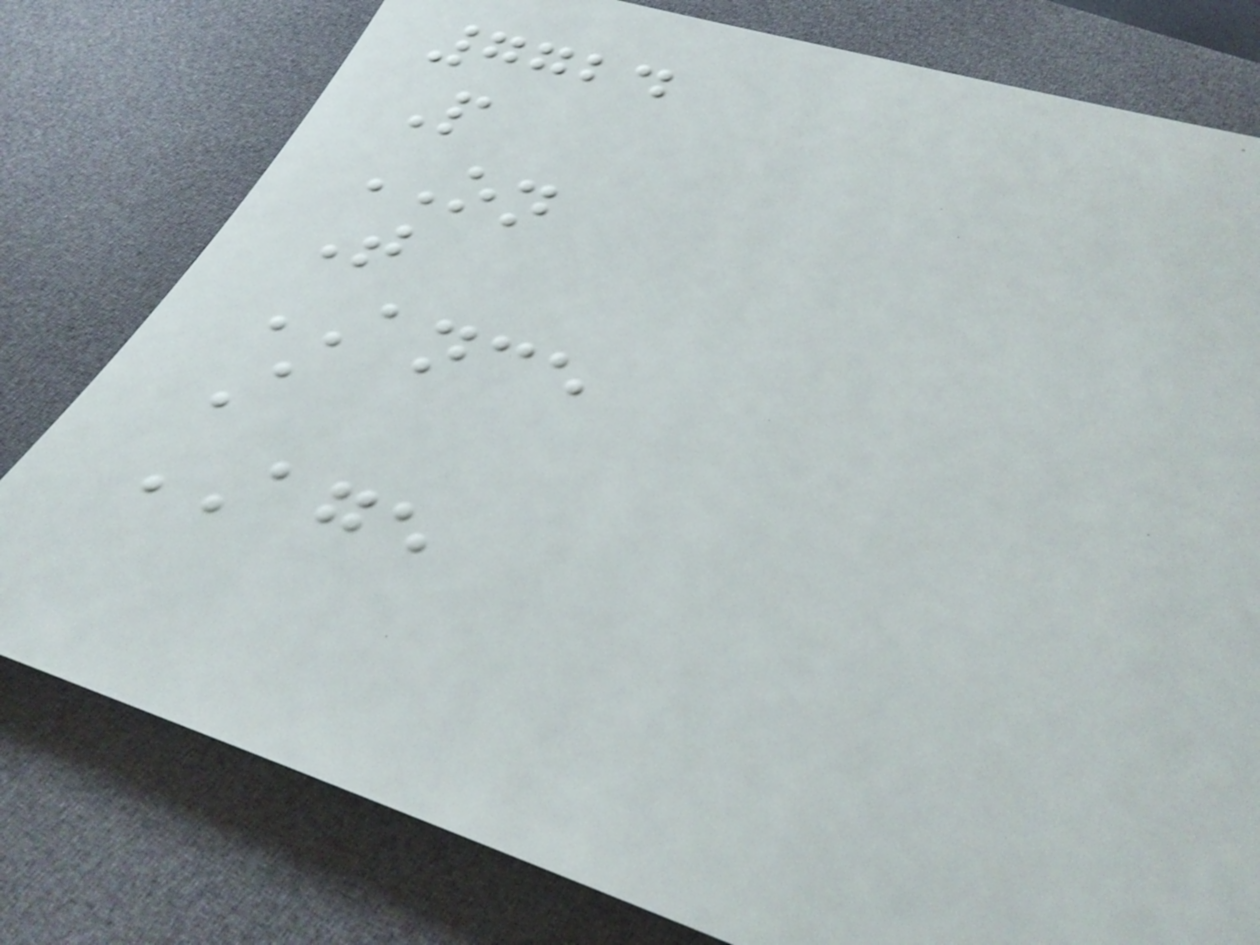7724
P
ON
T
ANCE
A
AGE
